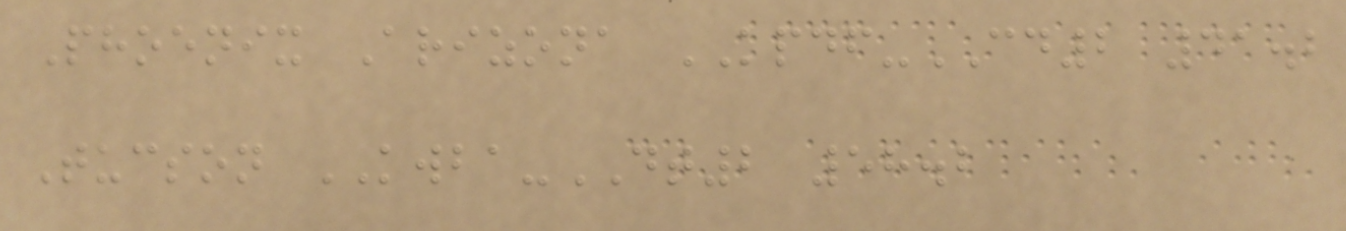Phoenix Arizona KPDF-CD2 41.2
Tucson KWBA-DT2 58.2
